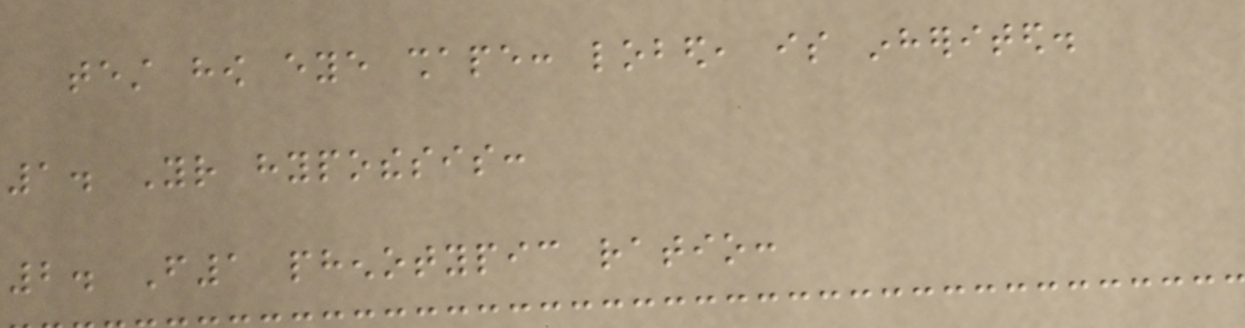test how eye shape: lobed, is inherited.
1. Your hypothesis:
2. F1 phenotypic ratio:
